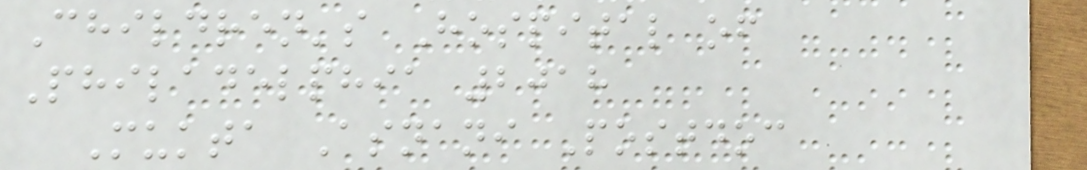Children's Hospital of
Philadelphia 2018
Mukta Asnani Postdoc
